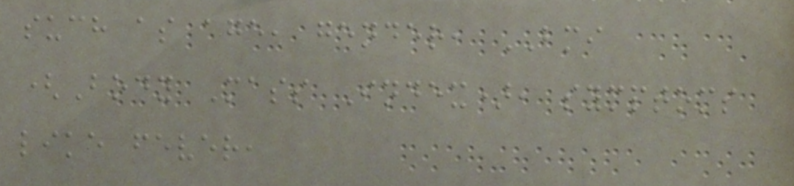such as age, gender, BMI
(Body Mass Index), symptoms
like fever,
